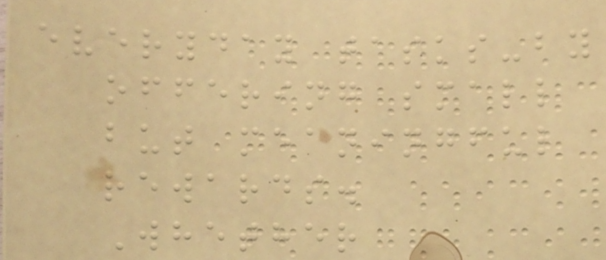everyday tasks-by
offering small
but meaningful
rewards.
Whether
